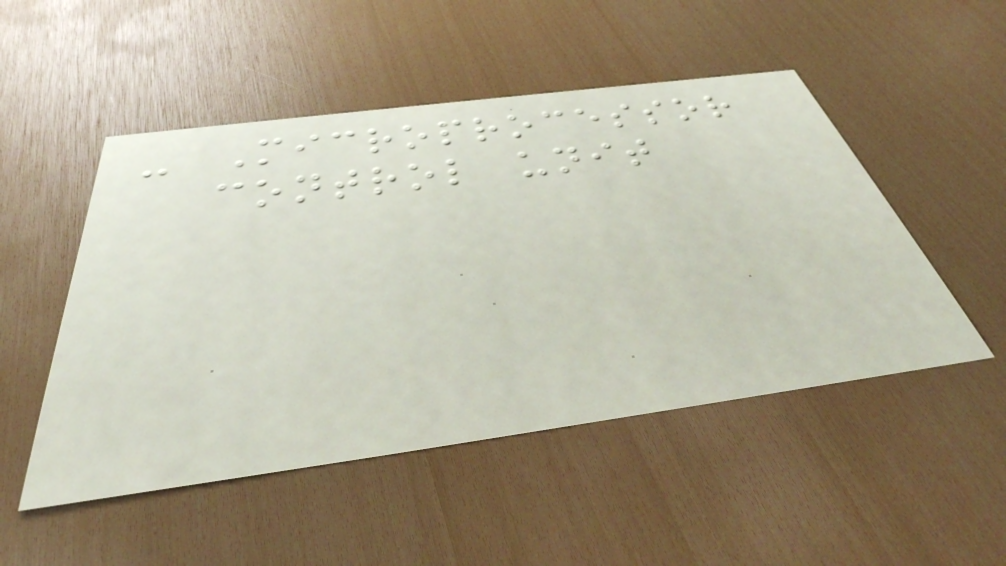- Microprocessor
control unit
